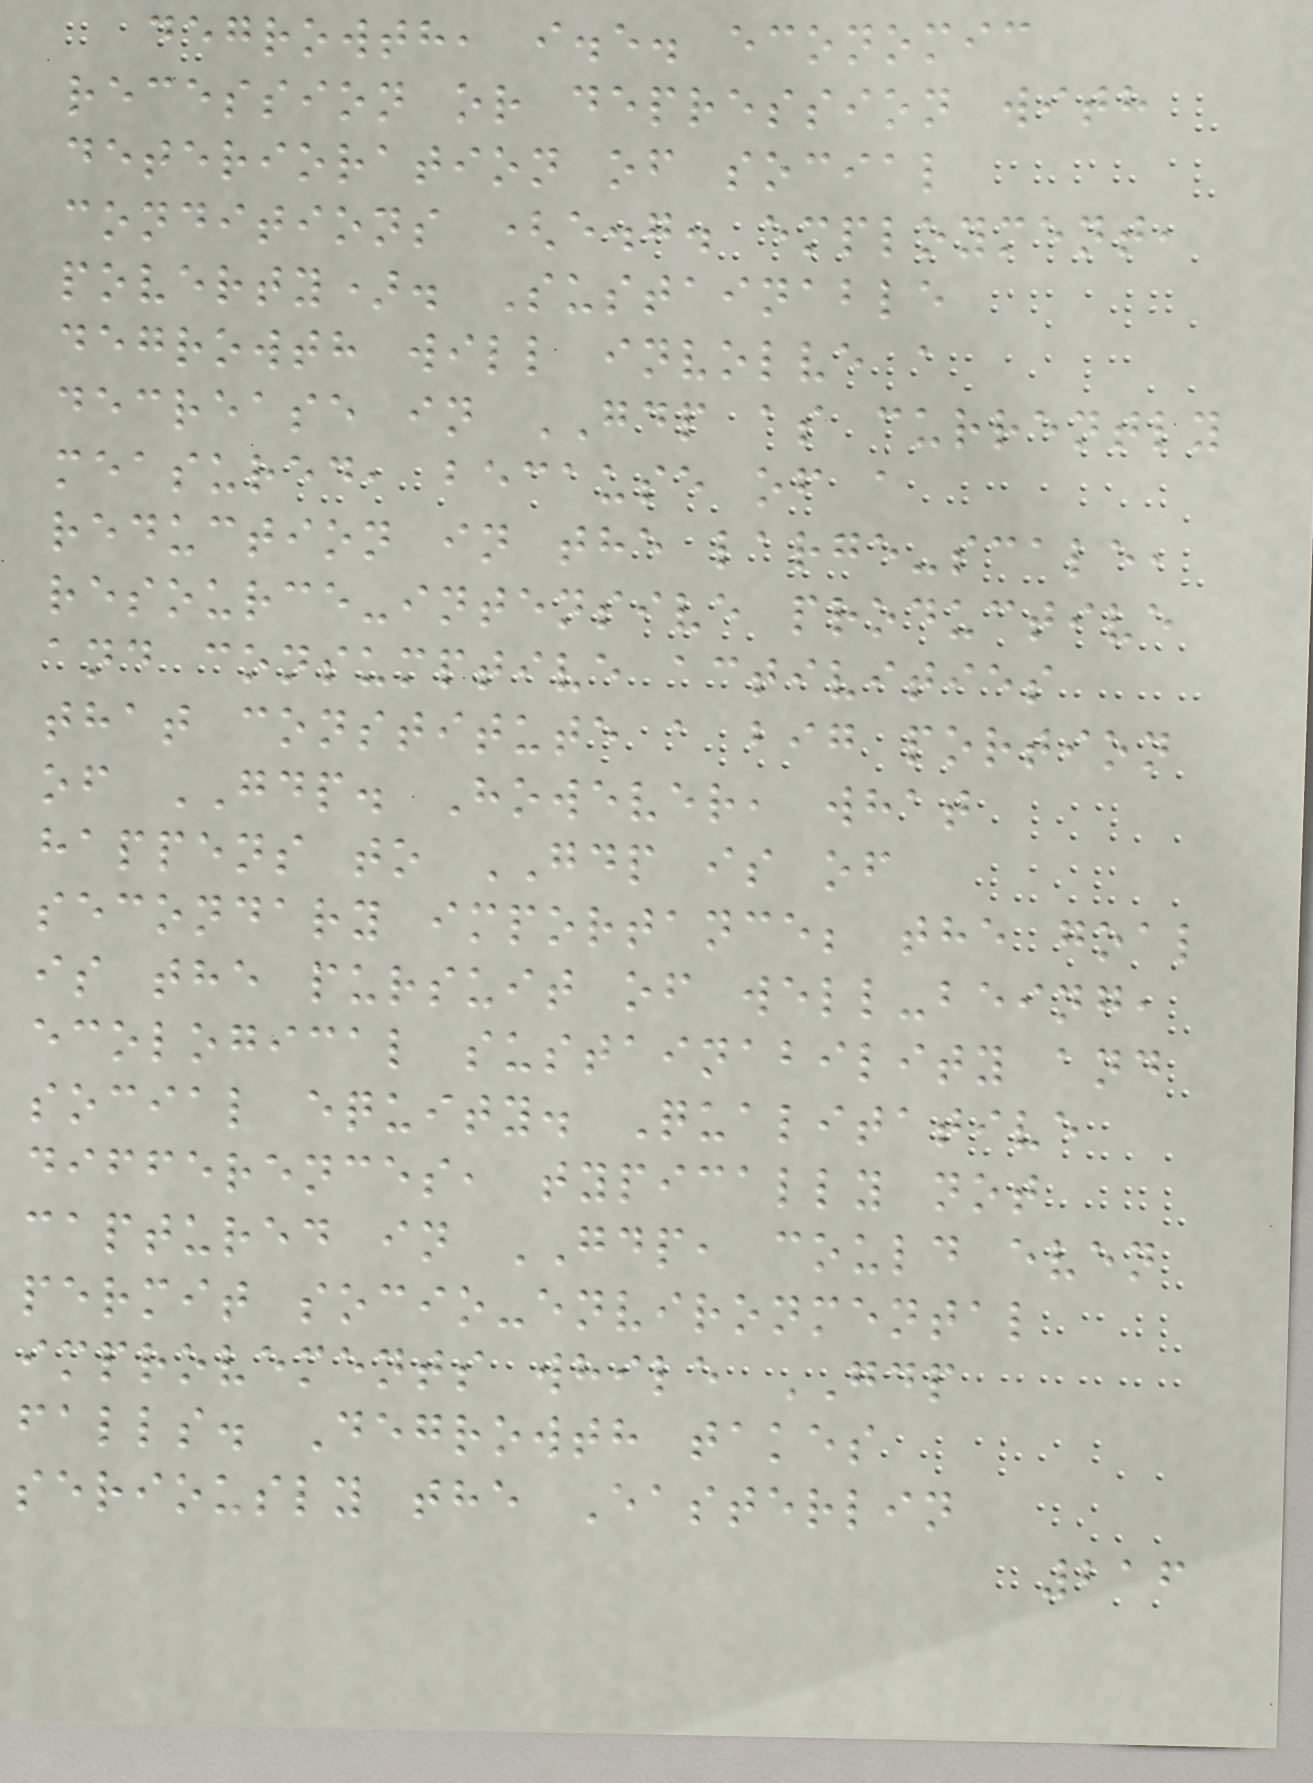degrowth, i.e. economic
recession or depression with
deterioration of social
conditions (e.g. employment,
poverty). Sustainable
degrowth will involve a
decrease in GDP as currently
measured, because of a
reduction in the large-scale,
resource-intensive productive
and consumptive activities
that constitute a big portion
of GDP. However, what
happens to GDP is of
secondary importance; the goal
is the pursuit of well-being,
ecological sustainability and
social equity. Qualitative
differences, typically not
captured in GDP, could even
permit socio-environmental
improvements while GDP
falls. Degrowth takes
seriously the Easterlin
216
